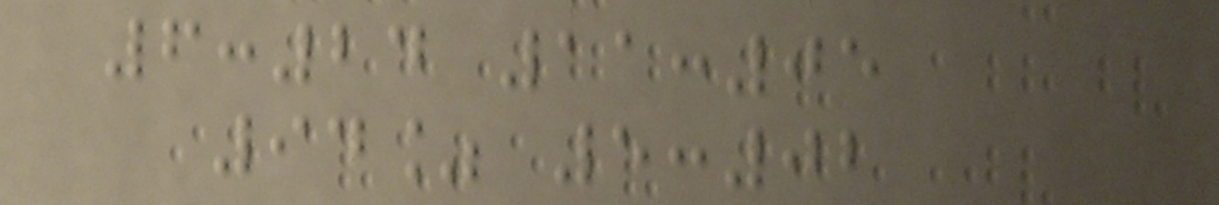6:24 11:05
94% 5:02
